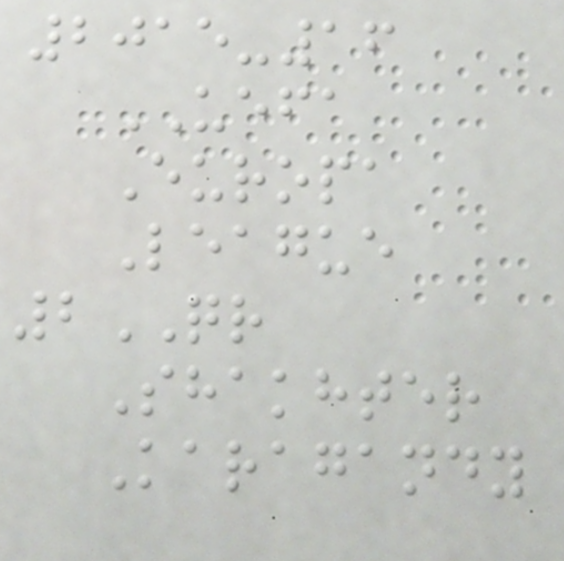2015-16
UEFA
Europa
League
2QR
Shakhter
Karagandy
